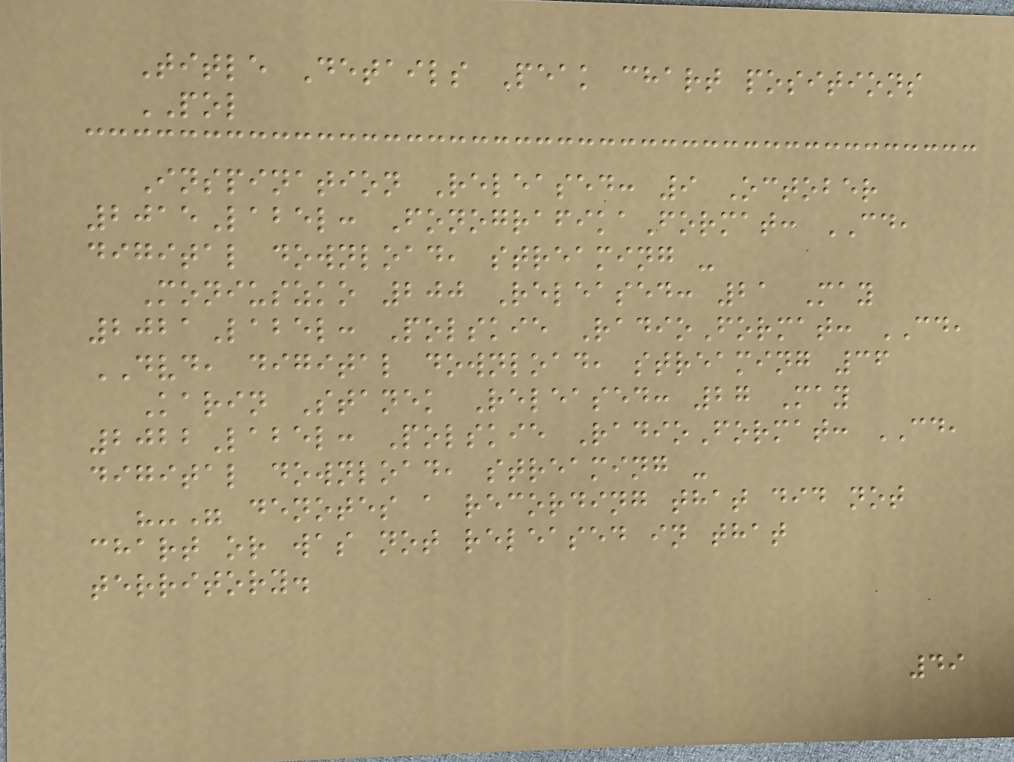Title Details Peak chart positions
POL
Inspination Released: 9 October
2015Label: FonografikaFormat: CD,
digital download, streaming -
Moniuszko 200 Released: 21 May
2021Label: Polskie RadioFormat: CD,
DVD, digital download, streaming 36
Karin Stanek Released: 27 May
2022Label: Polskie RadioFormat: CD,
digital download, streaming -
"-" denotes a recording that did not
chart or was not released in that
territory.
49
